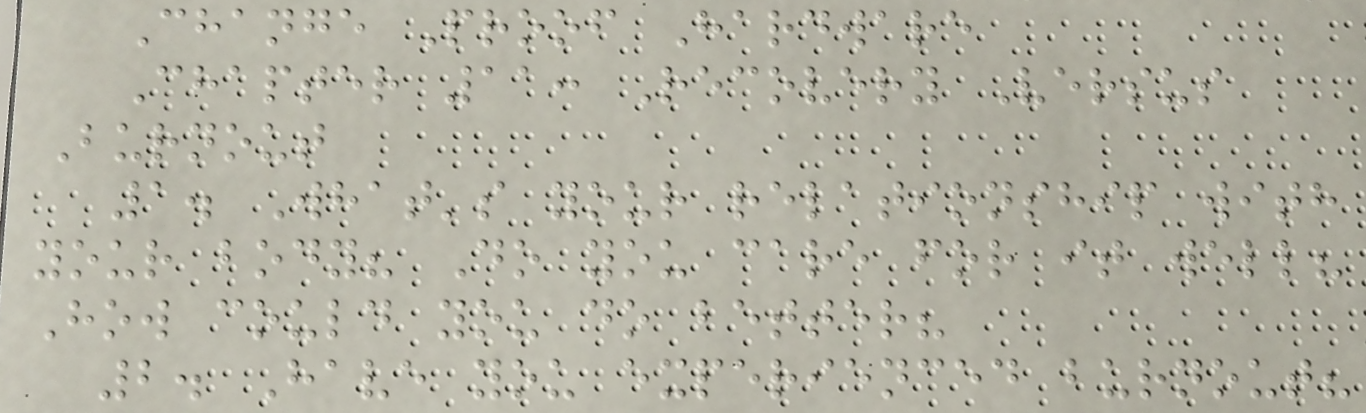Change Proof Hardware
Chapter 11: Recovery Versus
Burnout
1. What's your relationship with
your body? Do you care for it well?
How could you do better?
2. Have you experienced burnout?
